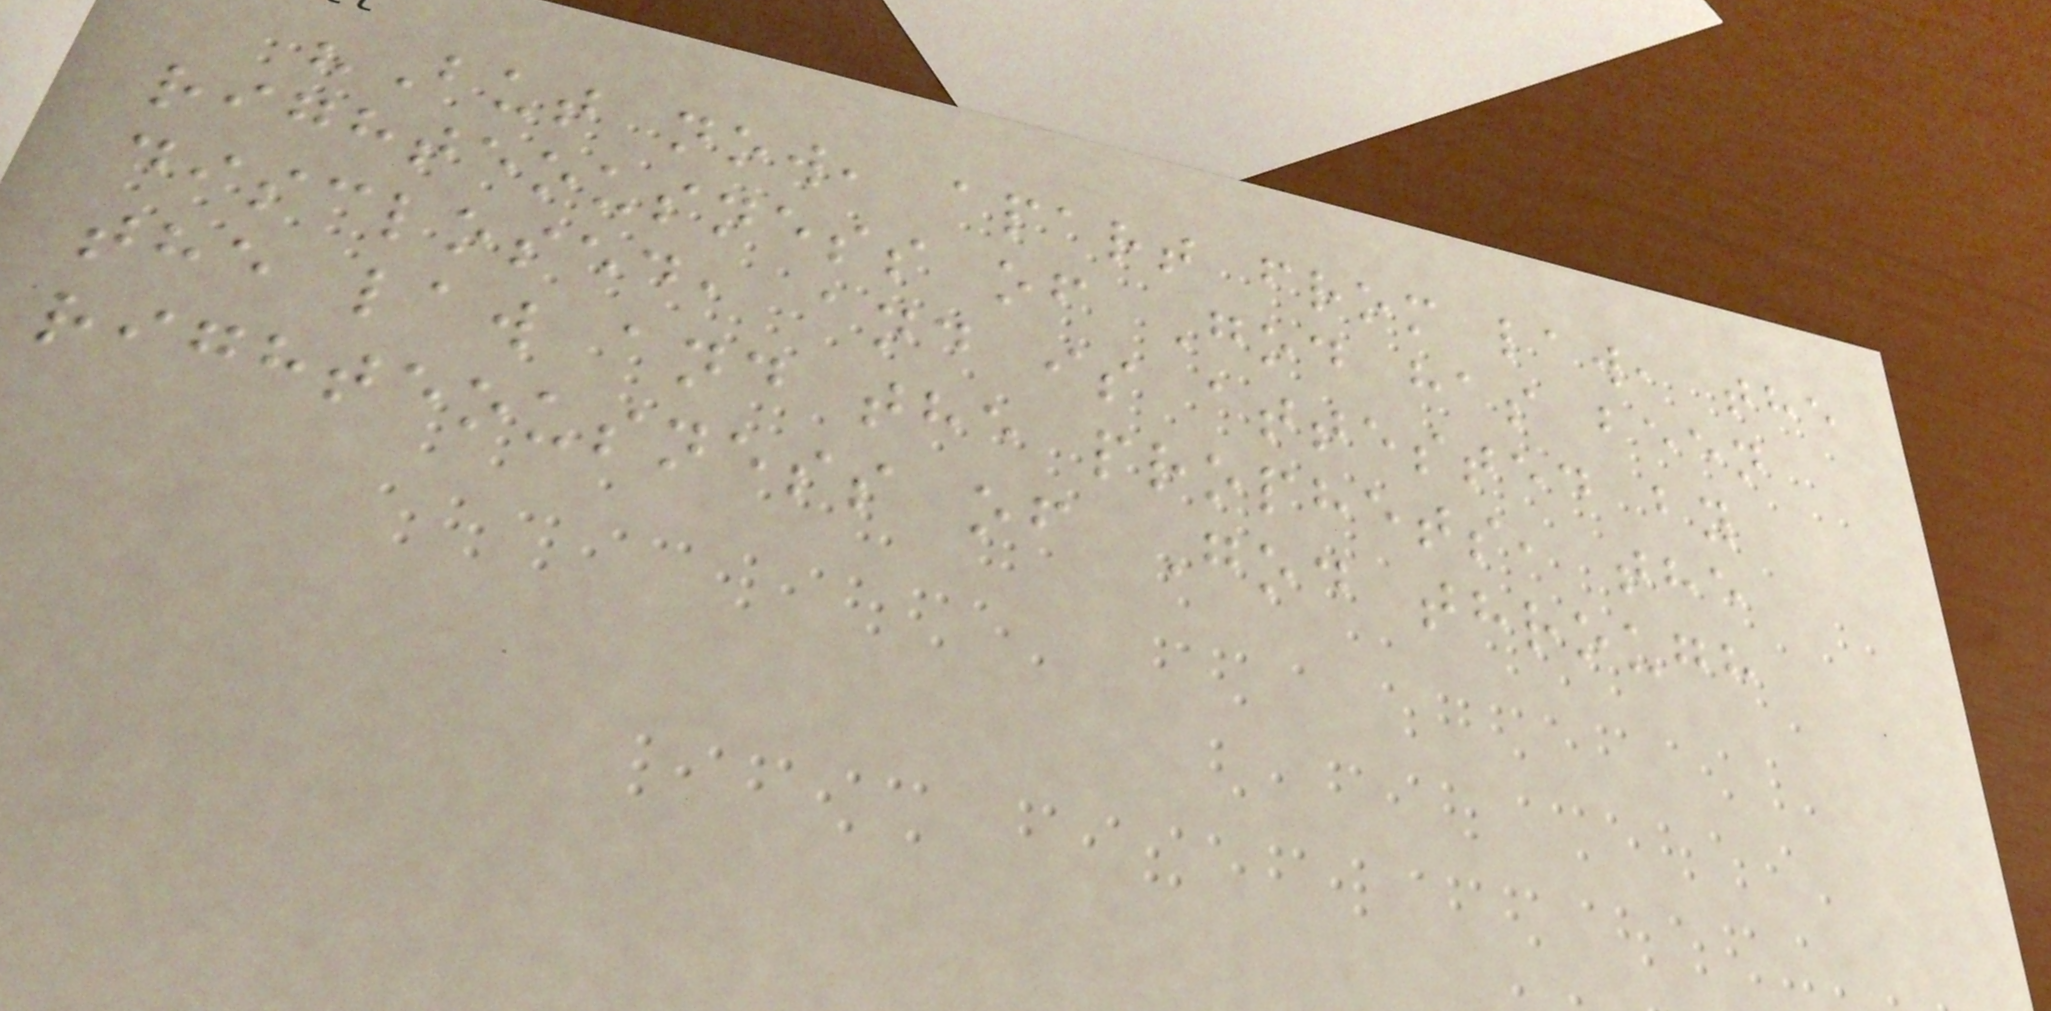"But now, apart from law, the
righteousness of God has been
disclosed, and is attested by
the law and the prophets, the
righteousness of God through
